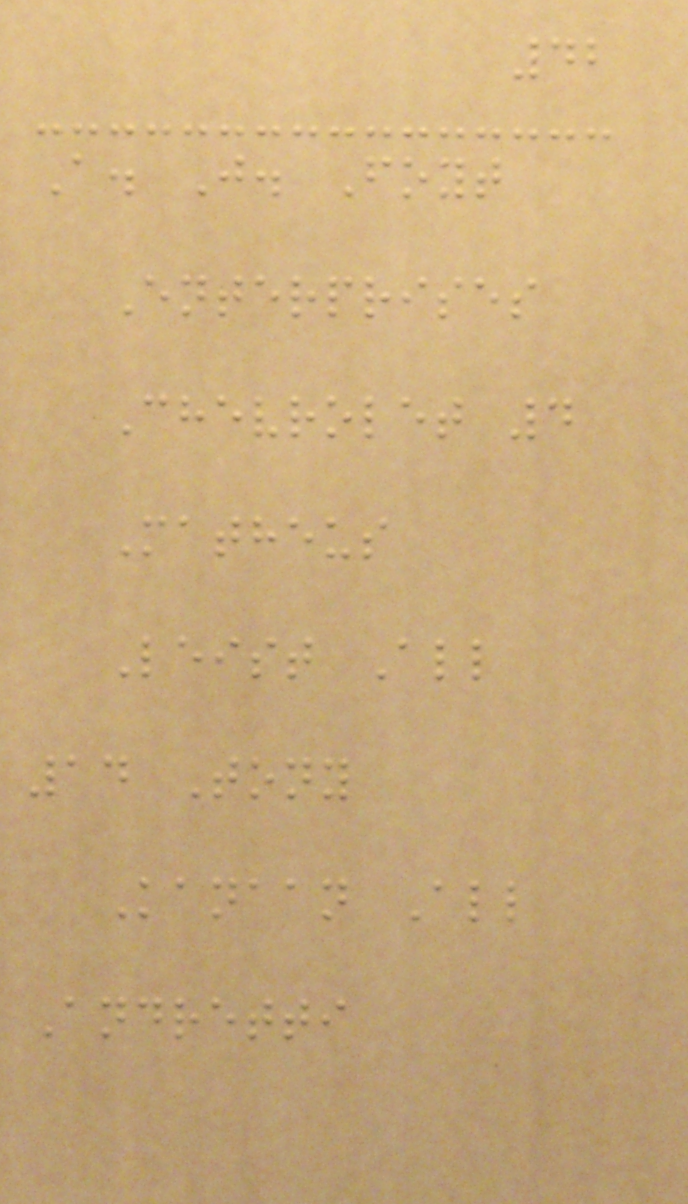42
A. J. Foyt
Enterprises
Chevrolet 4
Matheus
Leist All
14 Tony
Kanaan All
Andretti
